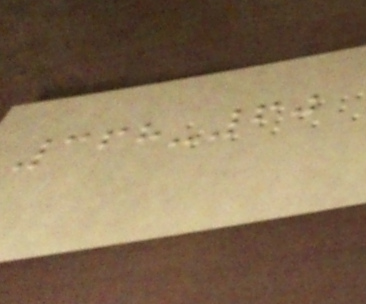368-60
